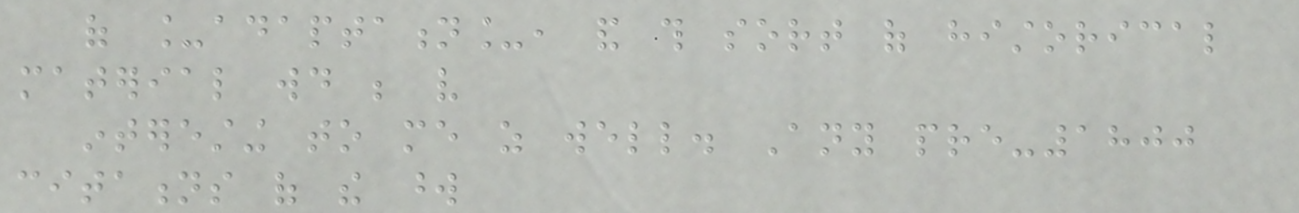of _adaptation_, and this sort of historical
material would be very
interesting to me as well. Any pre-1800
citations of the word
